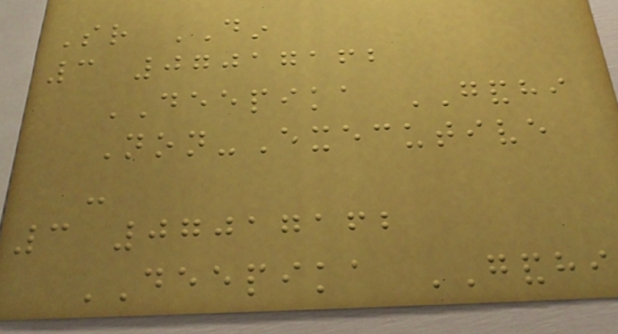Sr DIN
3 07017162
DEEPIKA GANDHI
Non-Executive
-
3 07017162
DEEPIKA GANDHI
